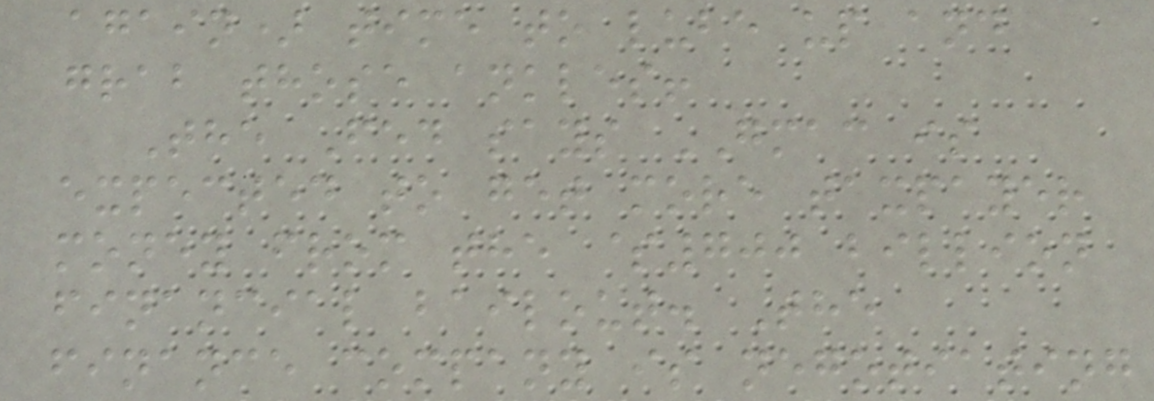again) time to lube up and
grab those ankles!
The Fed says GMAC is
expected to get more taxpayer
money from the $700 billion
financial bailout. The
finance company is negotiating
